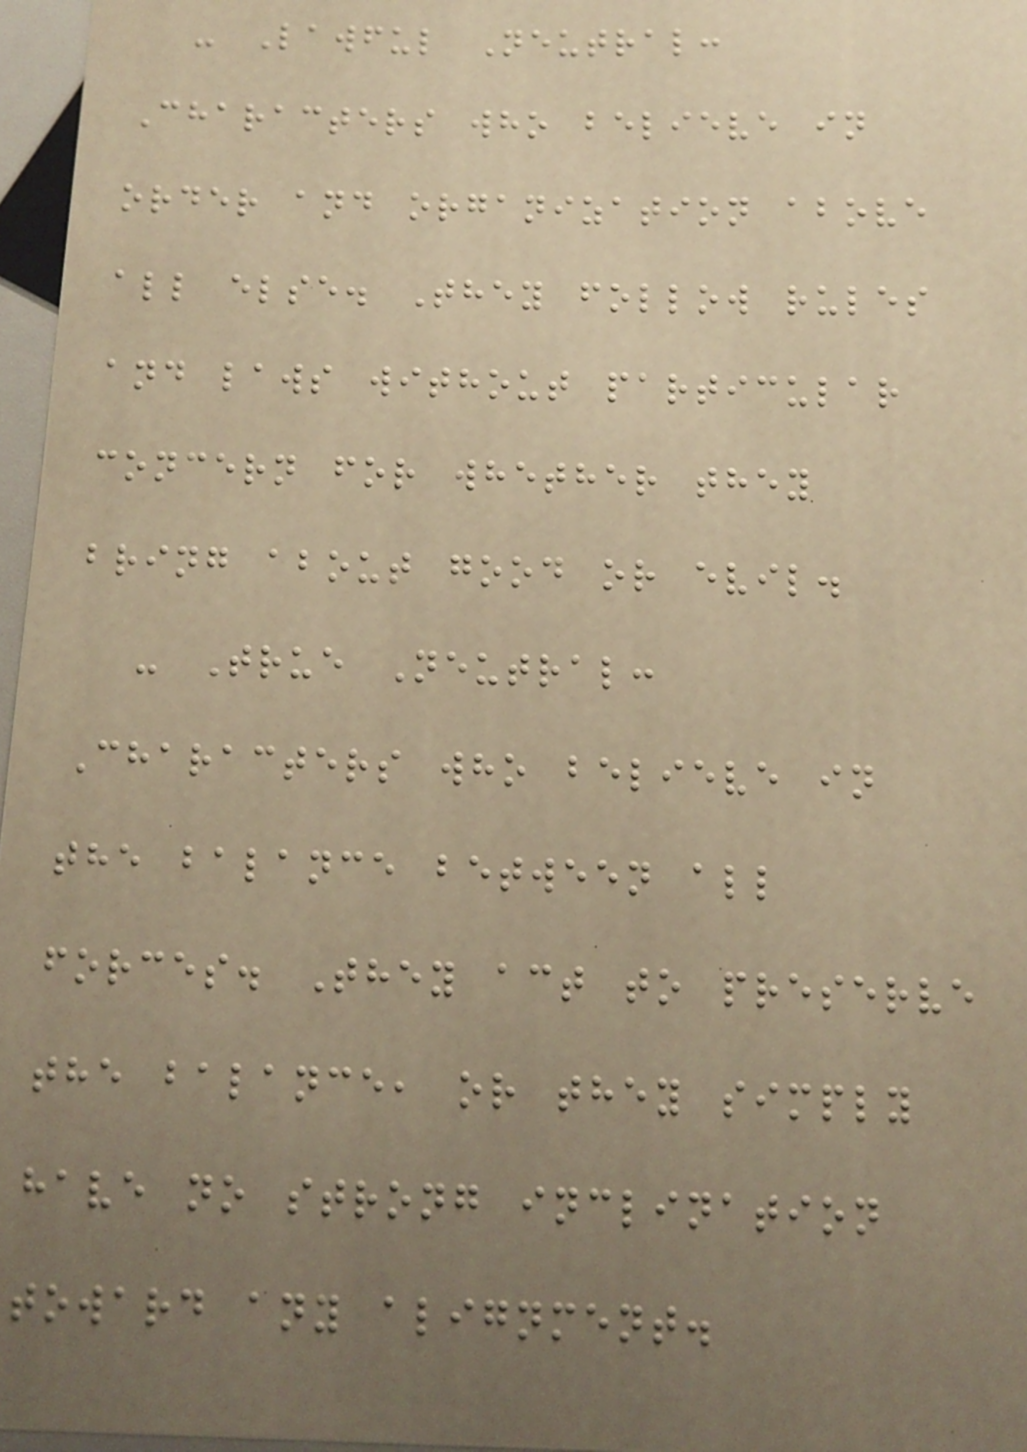- Lawful Neutral:
Characters who believe in
order and organization above
all else. They follow rules
and laws without particular
concern for whether they
bring about good or evil.
- True Neutral:
Characters who believe in
the balance between all
forces. They act to preserve
the balance, or they simply
have no strong inclination
toward any alignment.
